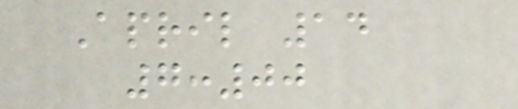April 14
7:00
